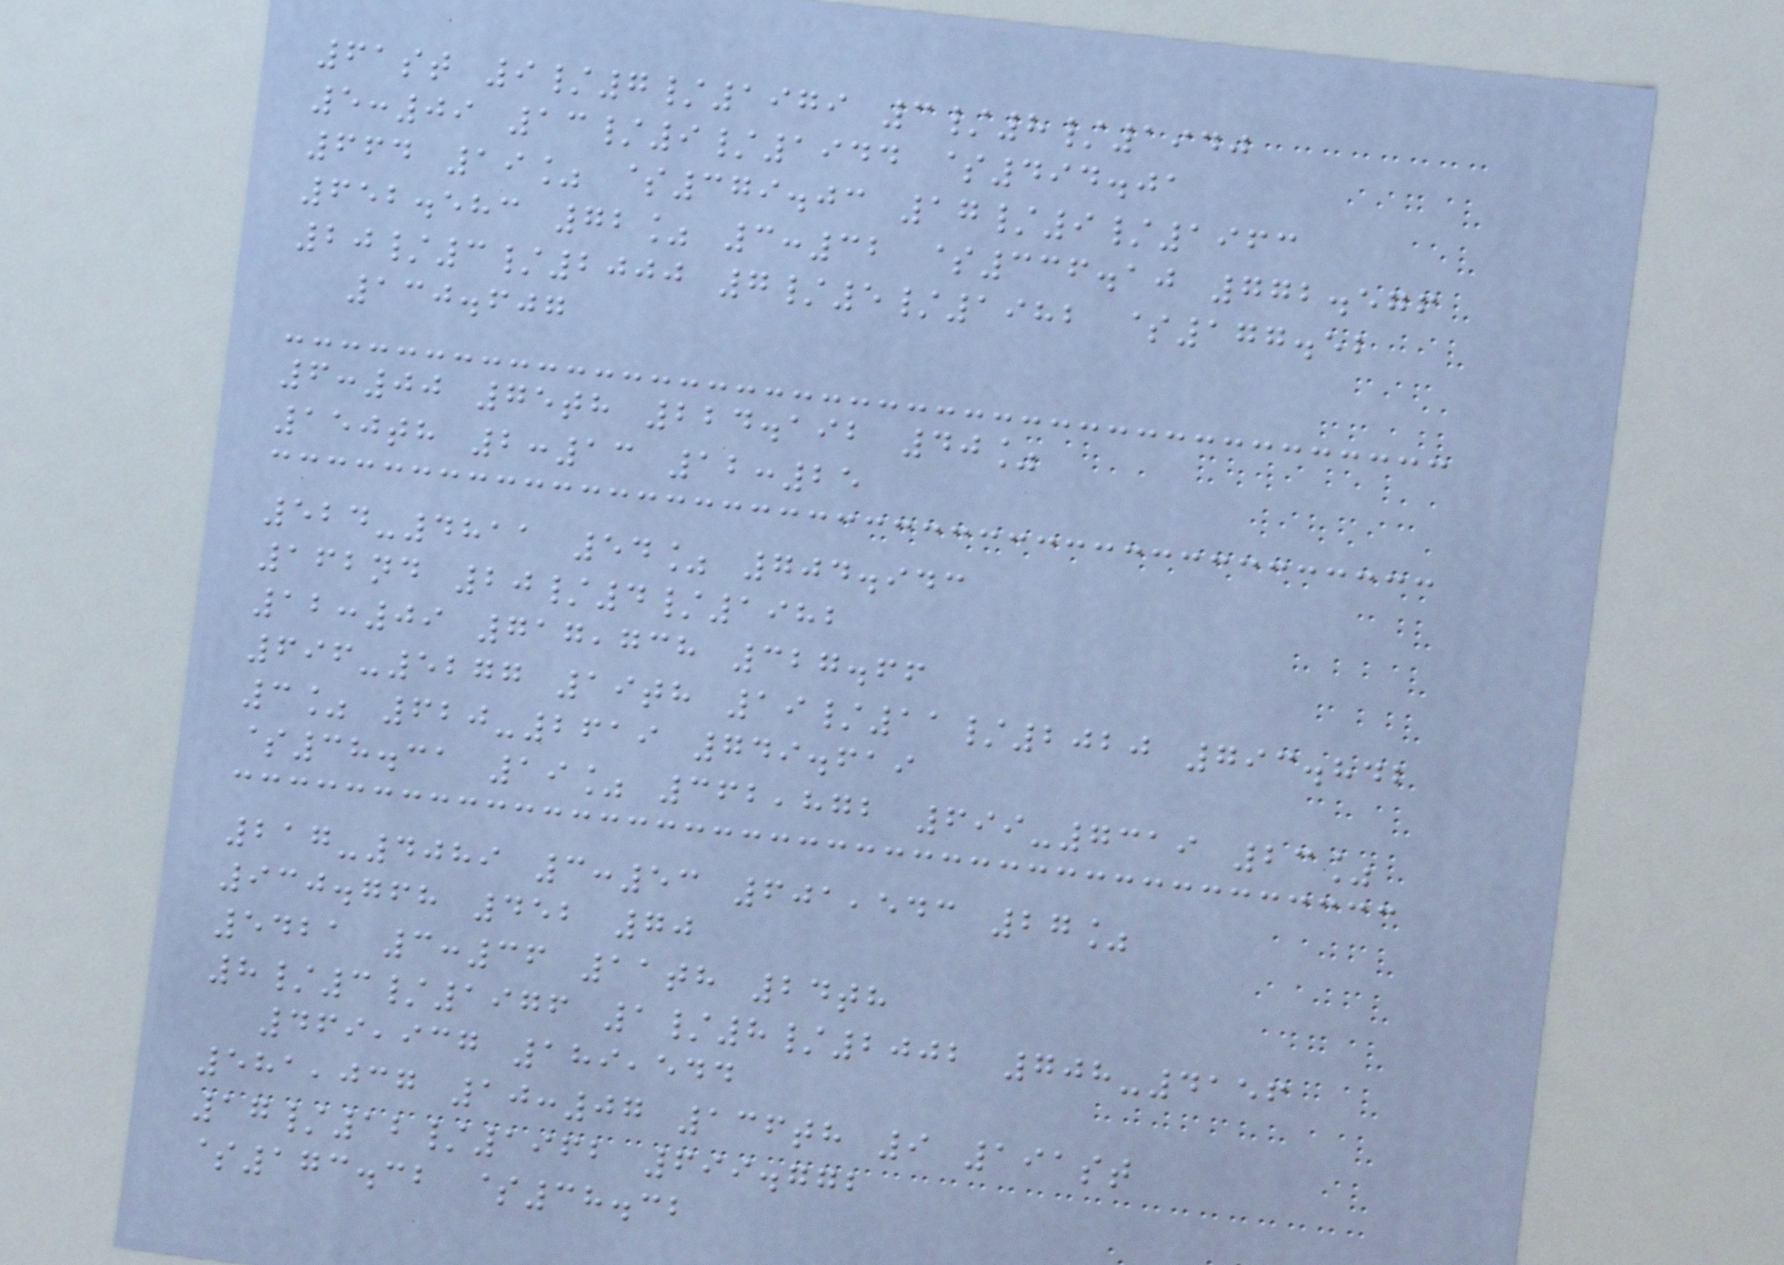61st 9/7/1979 3/8/1940
5:09 13/9/1944 $494.01
664 19% $379.03 17/9/1963
652.583 72% 3:32 $336.10 772.576
20/3/2000 7/5/1982 $177.52
130.607
6:00 75th 224.192 40%
150th 2:13 12:25
524-4811 54% 704.943
162nd 20/4/1982
12:09 717,738 327.66
696-5277 19th 19/11/2020 793.842
3% 620-2619 749.619
$38.31 19% 362,872 699-7319 23%
217-4089 3:53 601,543 27%
930.768 452 70
5421 3:36 11th 24th
8/3/1976 1/8/2002 708-4156
469,937 189,544
581,037 10:07 136th 9 191st
17/12/1962 699.772
$173.32 $38.32
